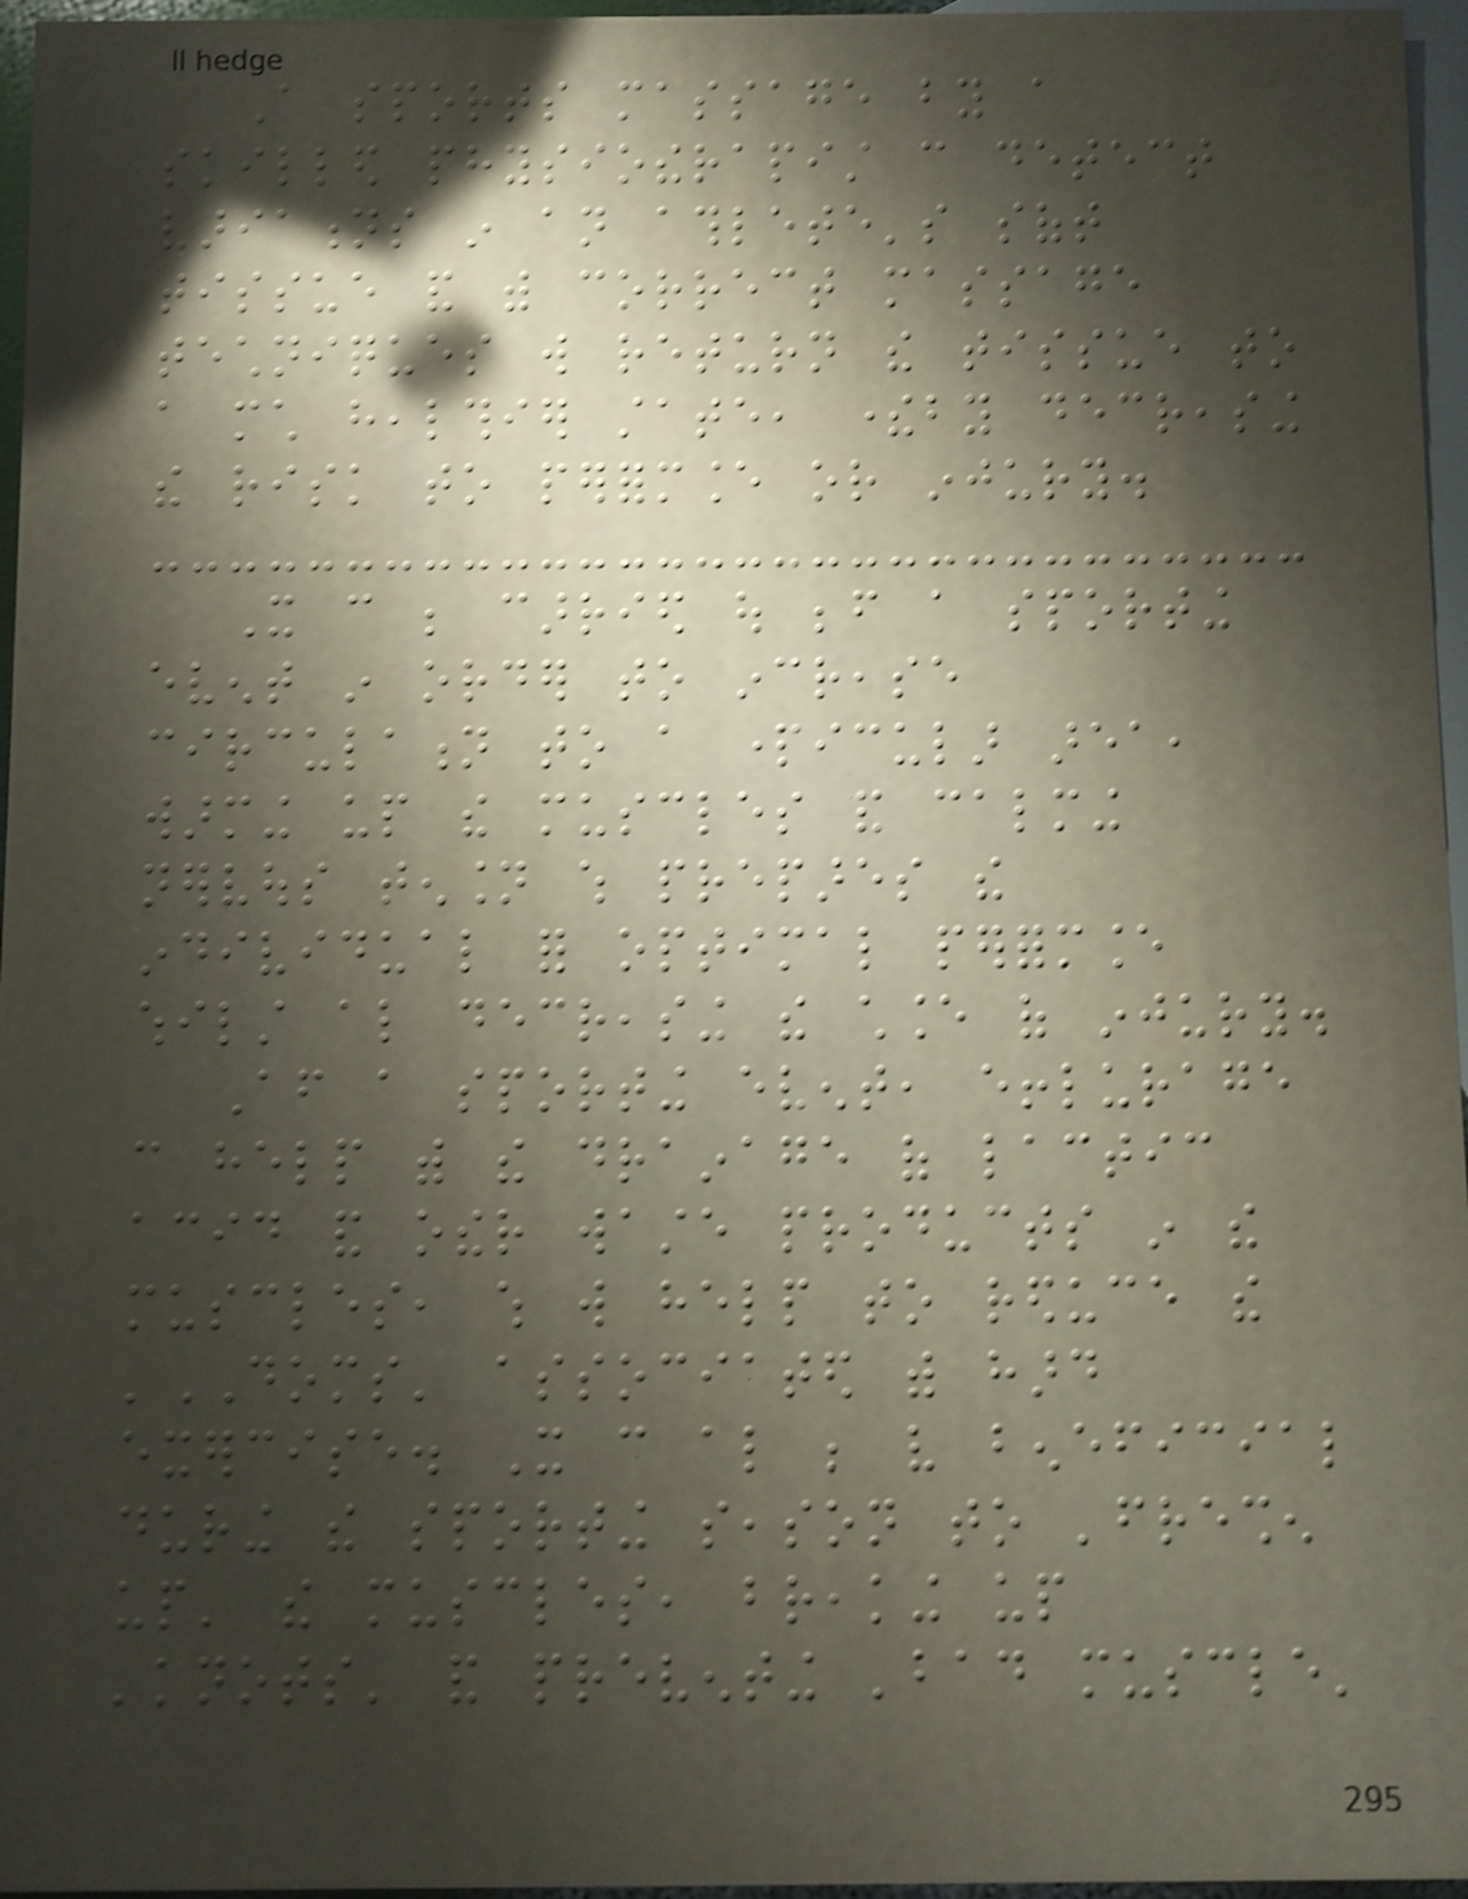A sports massage by a
skilled physiotherapist can detect
variations in an athlete's soft
tissue and with correct massage
techniques will return the tissue to
a much healthier state, thereby decreasing
the risk to performance or injury.
It can be carried out before a sporting
event in order to increase
circulation to a particular area,
warming up the muscles and calming
nervous tension which prepares the
individual for optimal performance
whilst also decreasing the chance of injury.
After a sporting event, efflurage
can help with the drainage of lactic
acid and other waste products in the
muscles, which will help to reduce the
'DOMS' associated with hard
exercise. It can also be very beneficial
during the sporting season to 'freshen
up' the muscles, breaking up
'knots' and preventing 'bad muscle'
